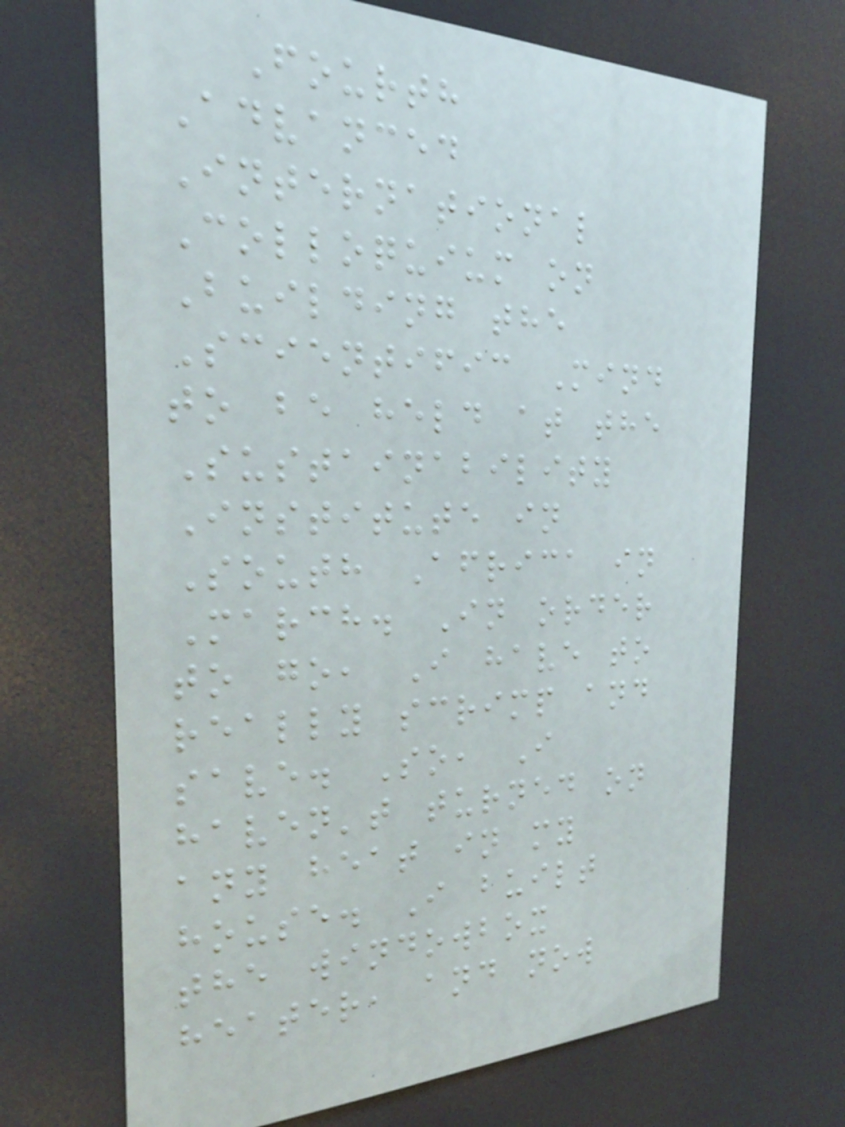Fourth
Advanced
International
Colloquium on
Building the
Scientific Mind
to be held at the
Sustainability
Institute in
South Africa in
March. In order
to go, I have to
really scrimp and
save. So, I
haven't turned on
any heat in my
house. I built
the windowbox
heater, and now
